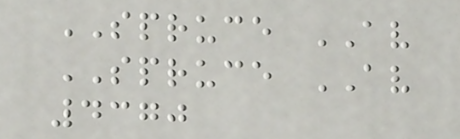SPRUCE AV
SPRUCE AV
4370
